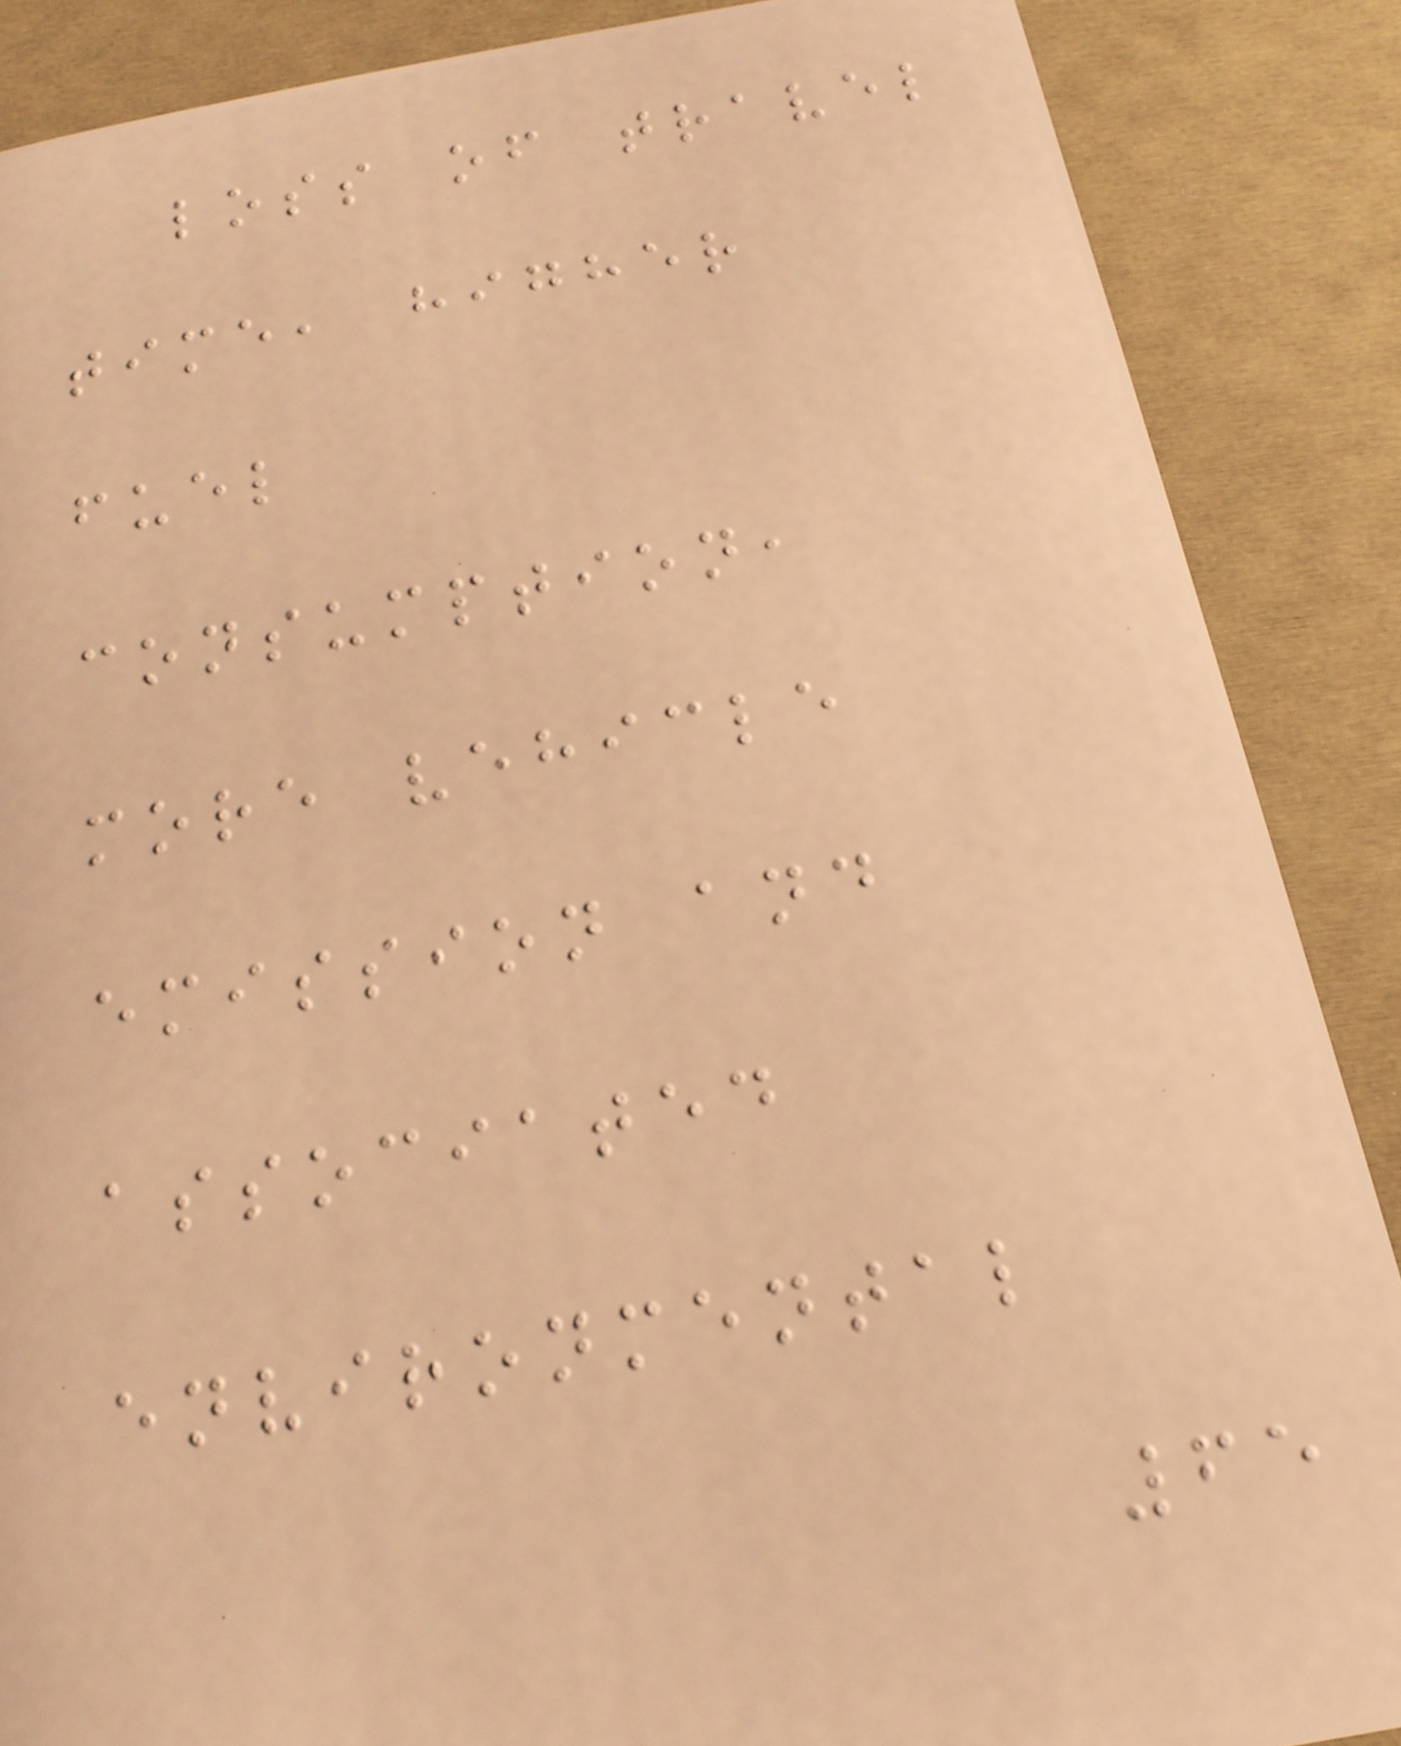loss of travel
time, higher
fuel
consumption,
more vehicle
emission and
associated
environmental
65
